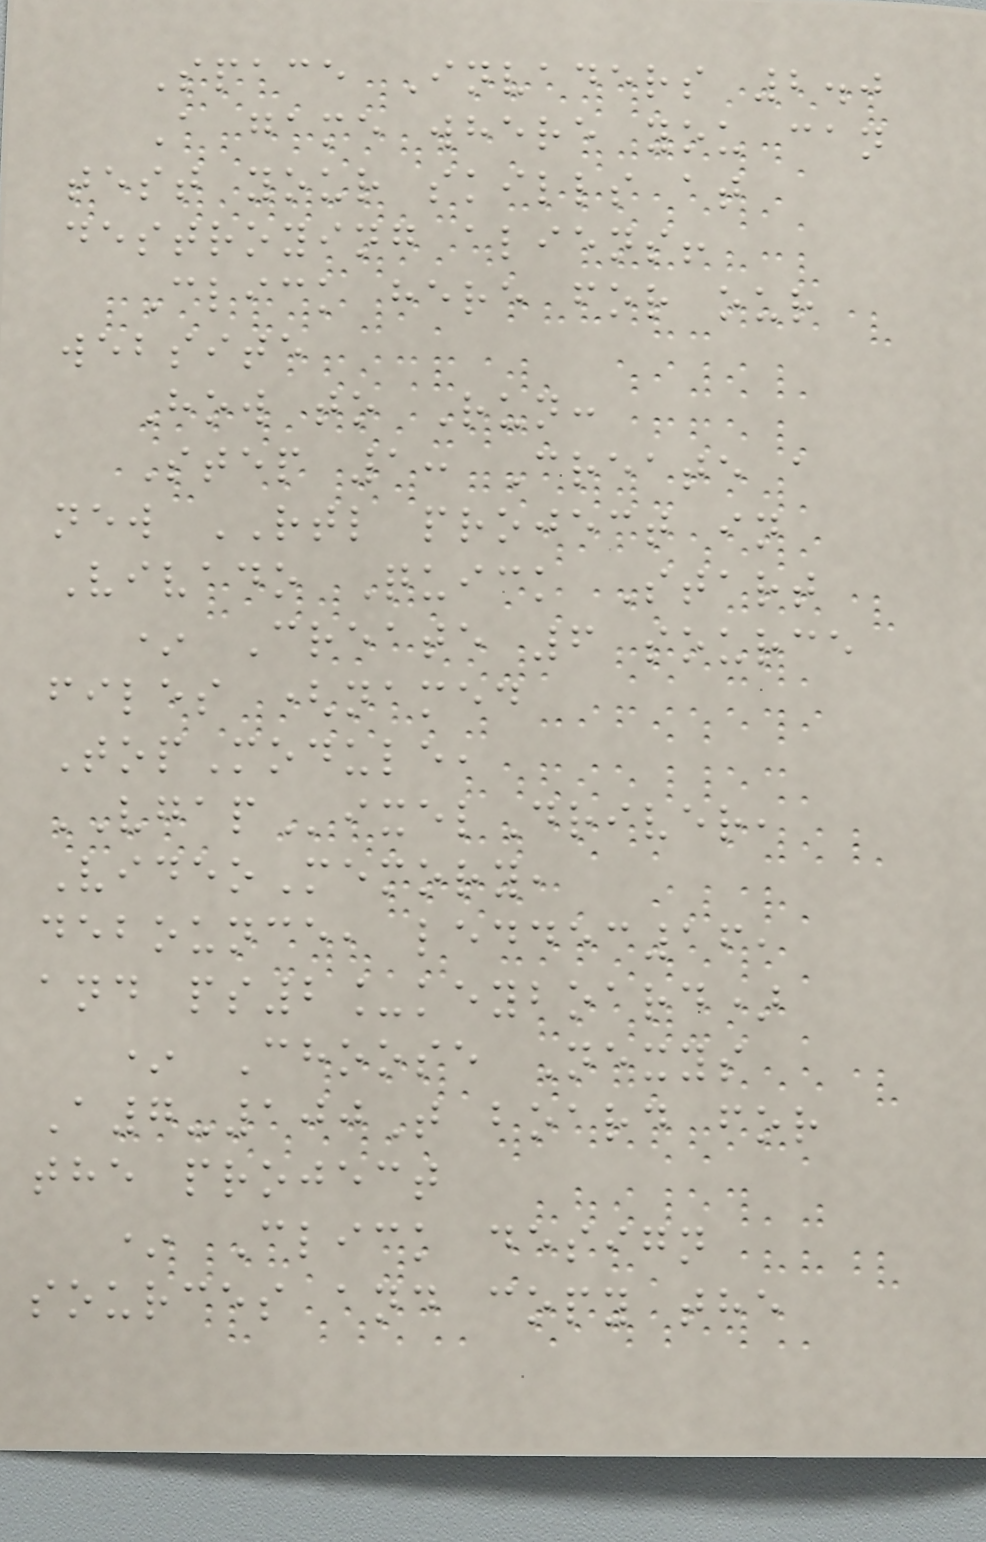Space Invaders 2.0
A game where you can
test your skills at
destroying aliens!
Click here for our
website
How to Run:
Step 1: Create a
new RTL project in
Vivado Quick Start
* Create 6 source
files (named
TopModule,
VGAPixelDriver,
VideoMemory,
debounce, leddec16,
and ps2_keyboard)
* Choose Nexys
A7-100T board for
the project
* Click design
sources and copy the
